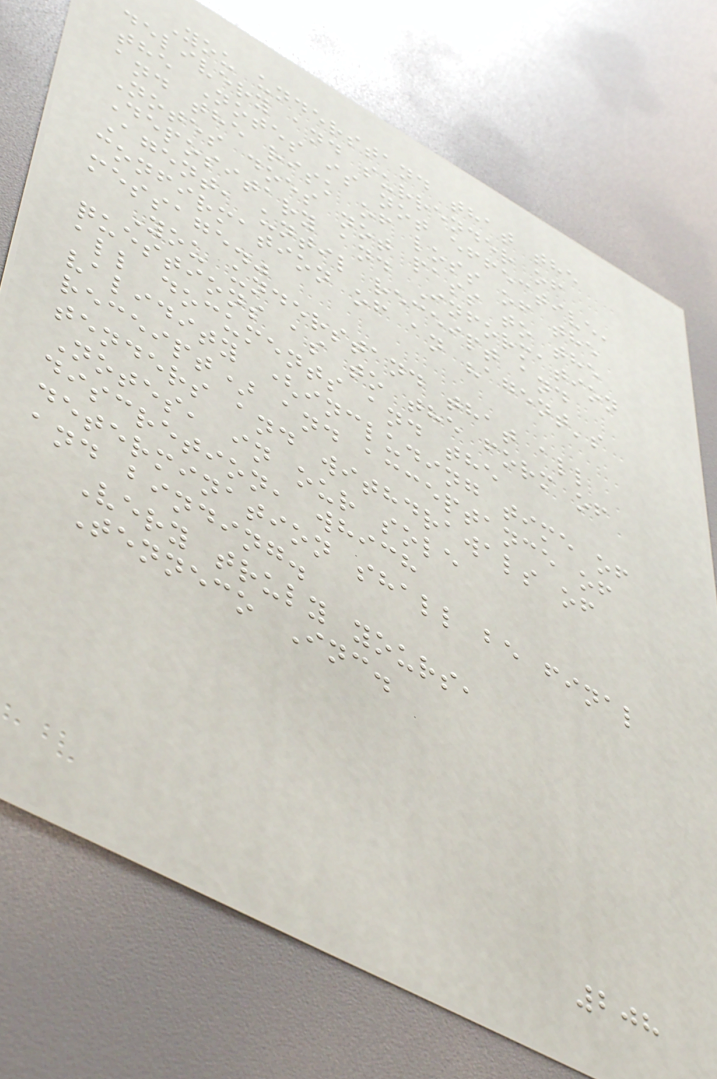You understand that the
delivery and surrender of
the Notes is not effective,
and the risk of loss of the
Notes does not pass to the
Depositary and Information
Agent, until receipt and
confirmation of an "agent's
message."
You understand that all
questions as to the form of
all documents and the
validity (including time of
receipt) and acceptance of
tenders and withdrawals of
Notes, in our sole
discretion, which
determination shall be final
and binding.
Very truly yours,
Tenneco Inc.
208
